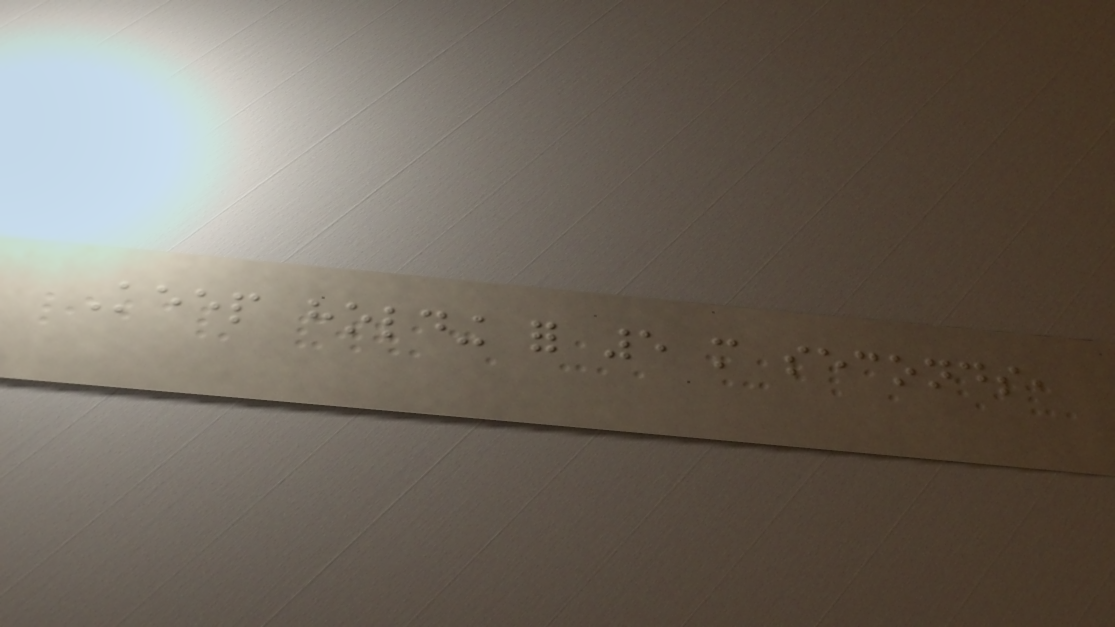Keep holding for 5 more seconds,
